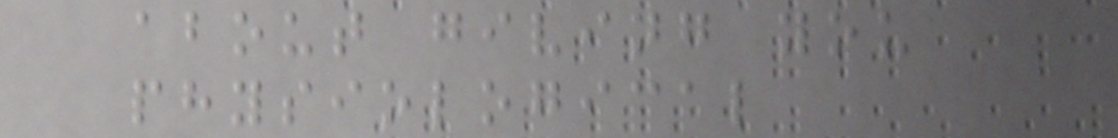about giving you
physiological
